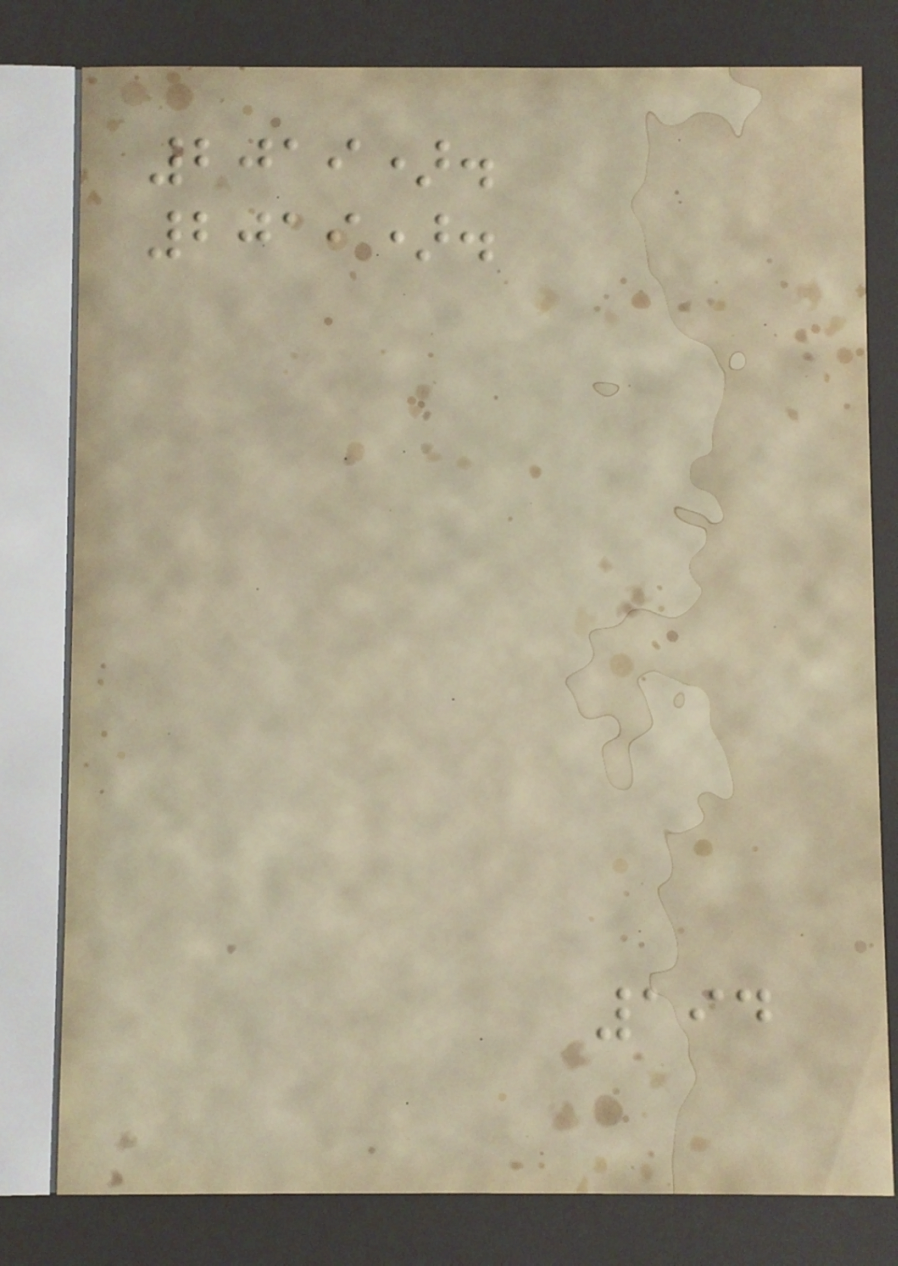2019).
2019).
194
